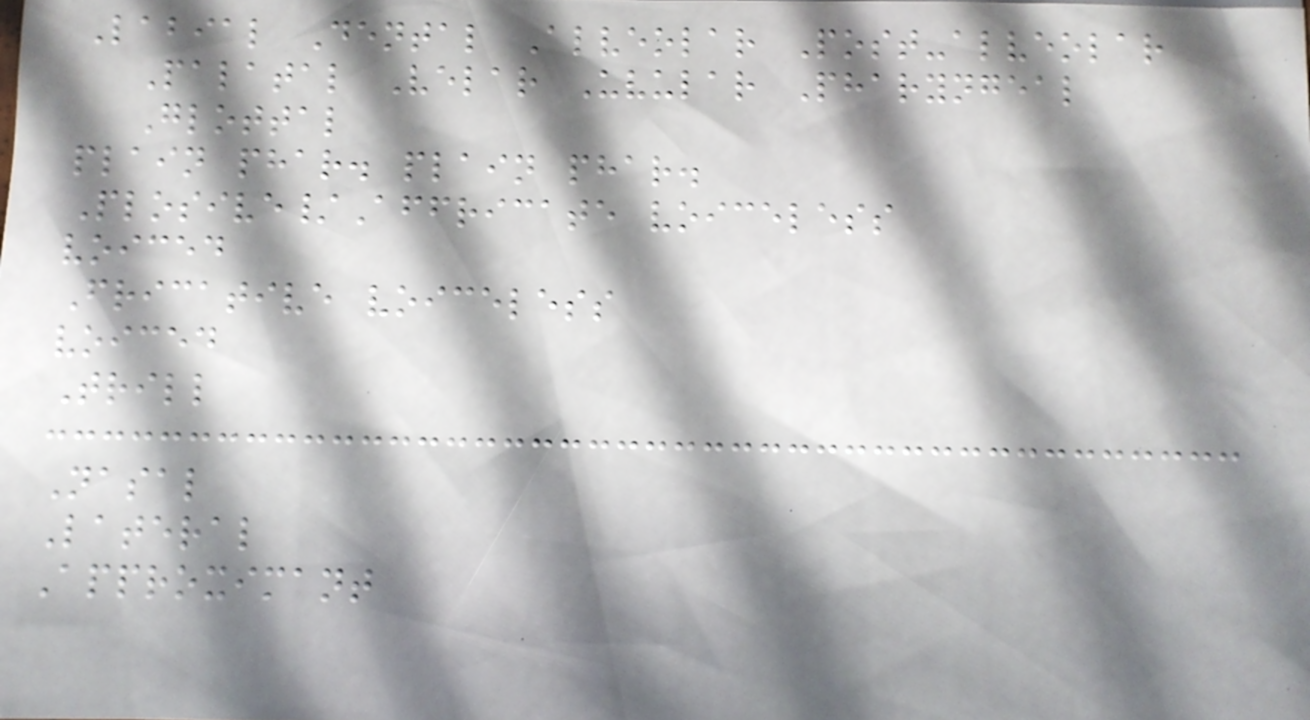Labial Dental Alveolar Post-alveolar
Palatal Velar Uvular Pharyngeal
Glottal
plain phar. plain phar.
Plosive/Affricate voiceless
voiced
Fricative voiceless
voiced
Trill
Nasal
Lateral
Approximant
